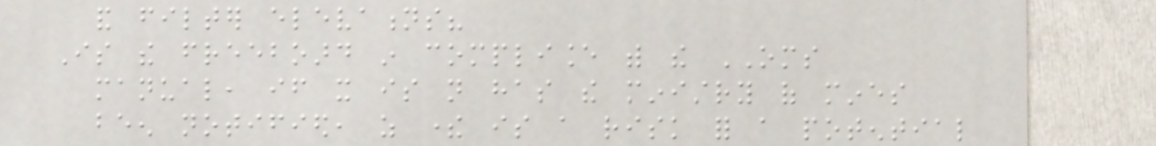and filter elevations?
Is the freeboard in compliance with the OMS
manual, if it is not has the ministry of mines
been notified, as there is a risk for a potential
